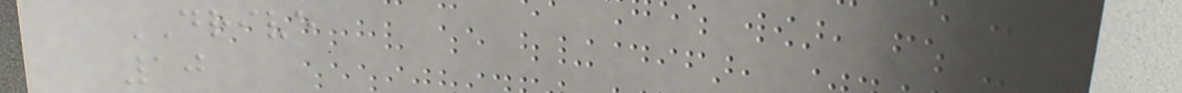DRIVE
10
